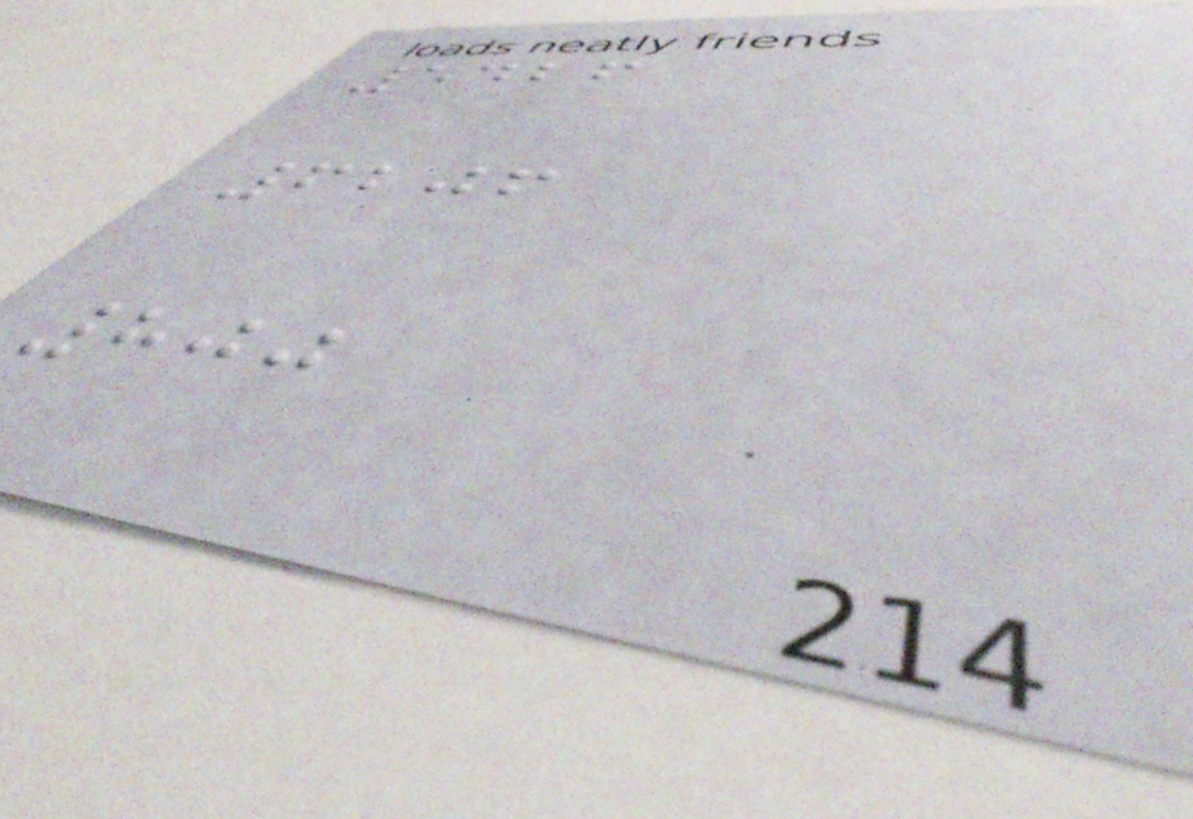5426
6206
800
